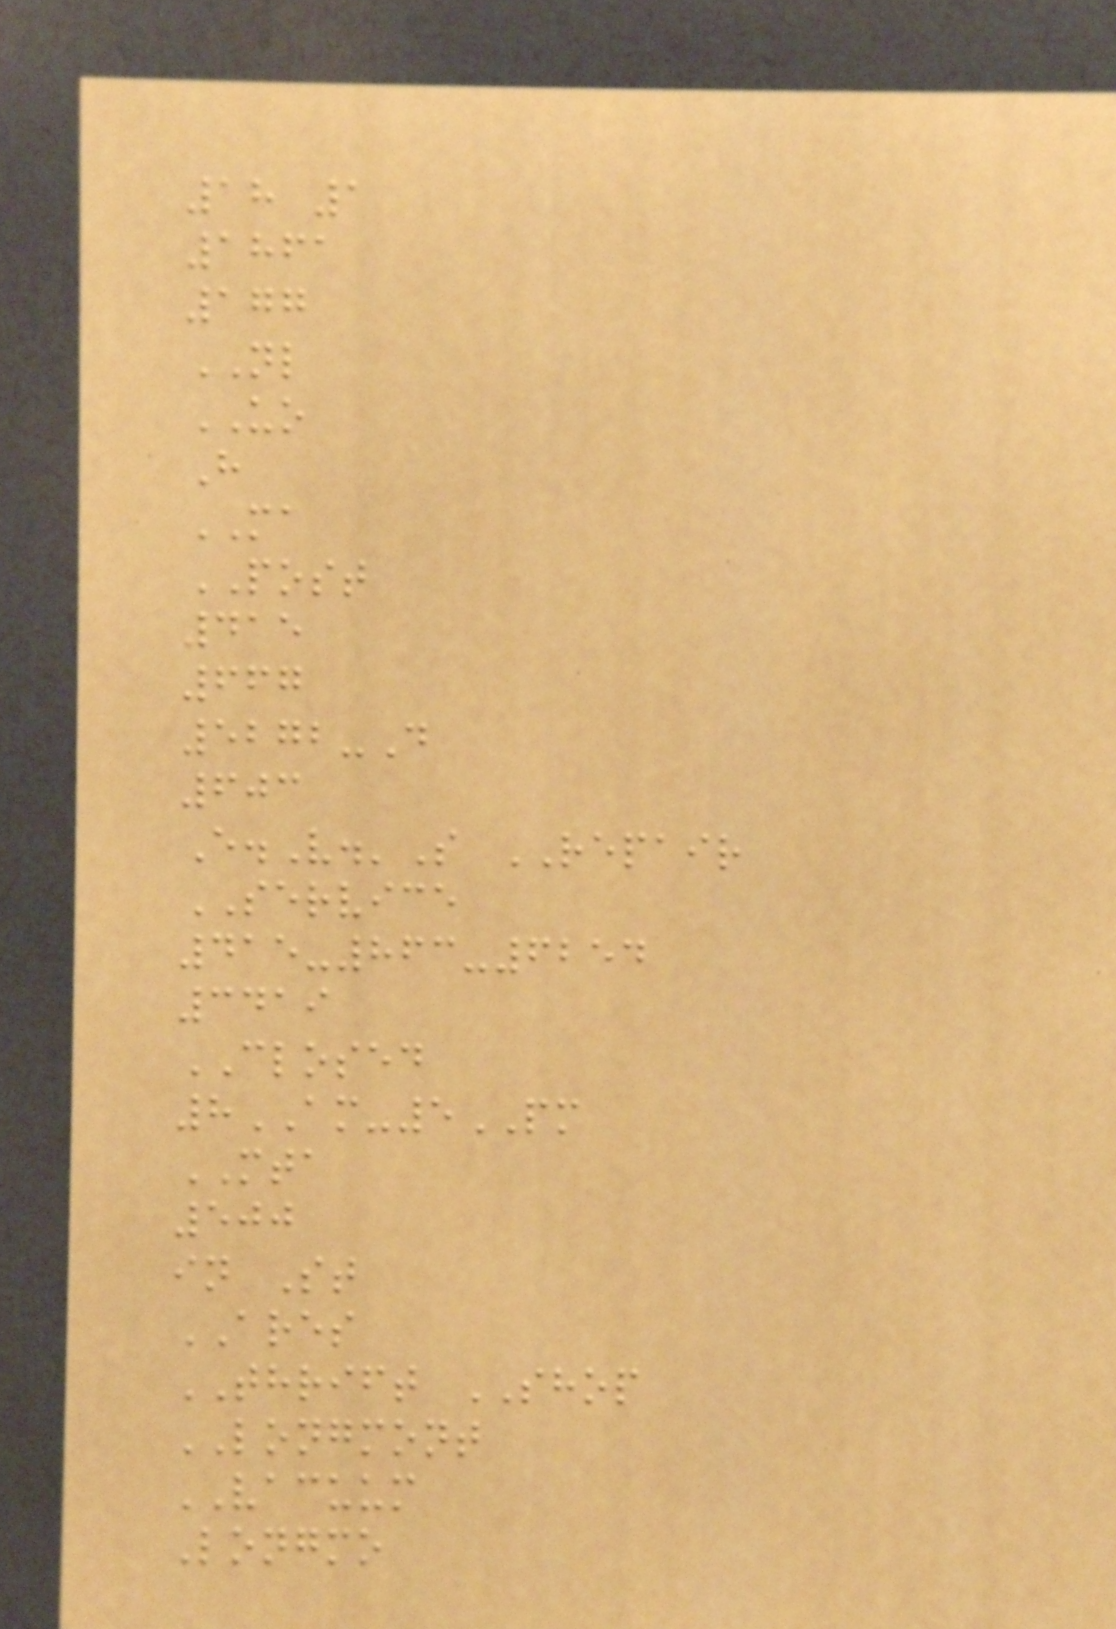18 1
1861
177
NL
UO
H
MA
POST
415
667
5272-D
603
E.V.'S REPAIR
SERVICE
415-863-6254
3419
CLOSED
8AM-5PM
MTA
500
in St
ARES
THRIFT SHOP
LONGMONT
VACUUM
Longmo
